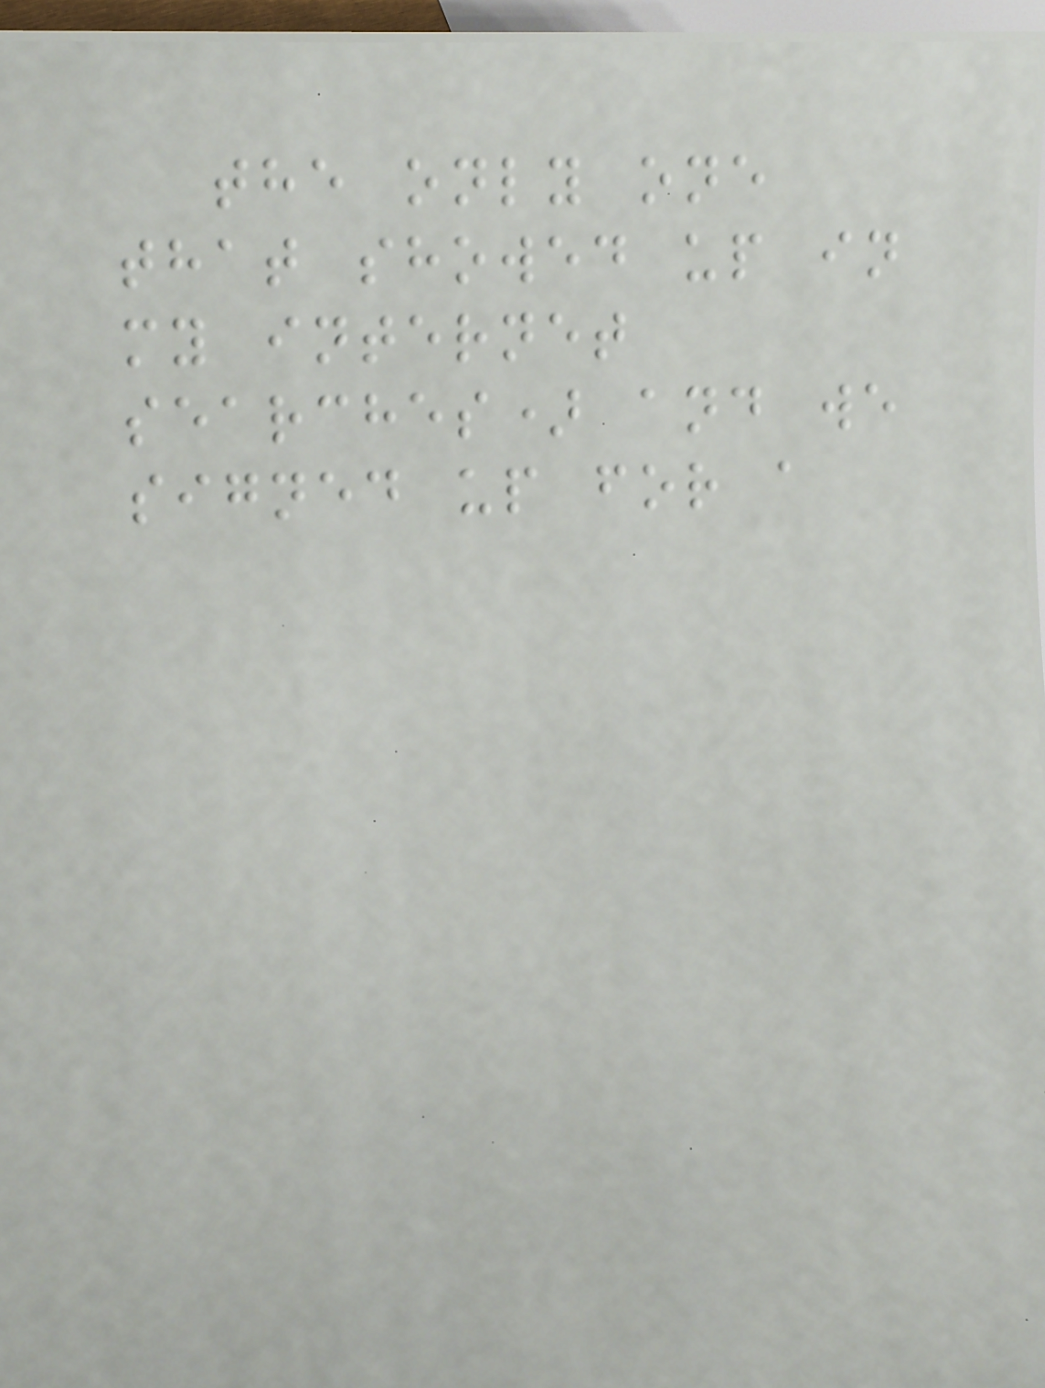the only one
that showed up in
my internet
searches) and we
signed up for a
